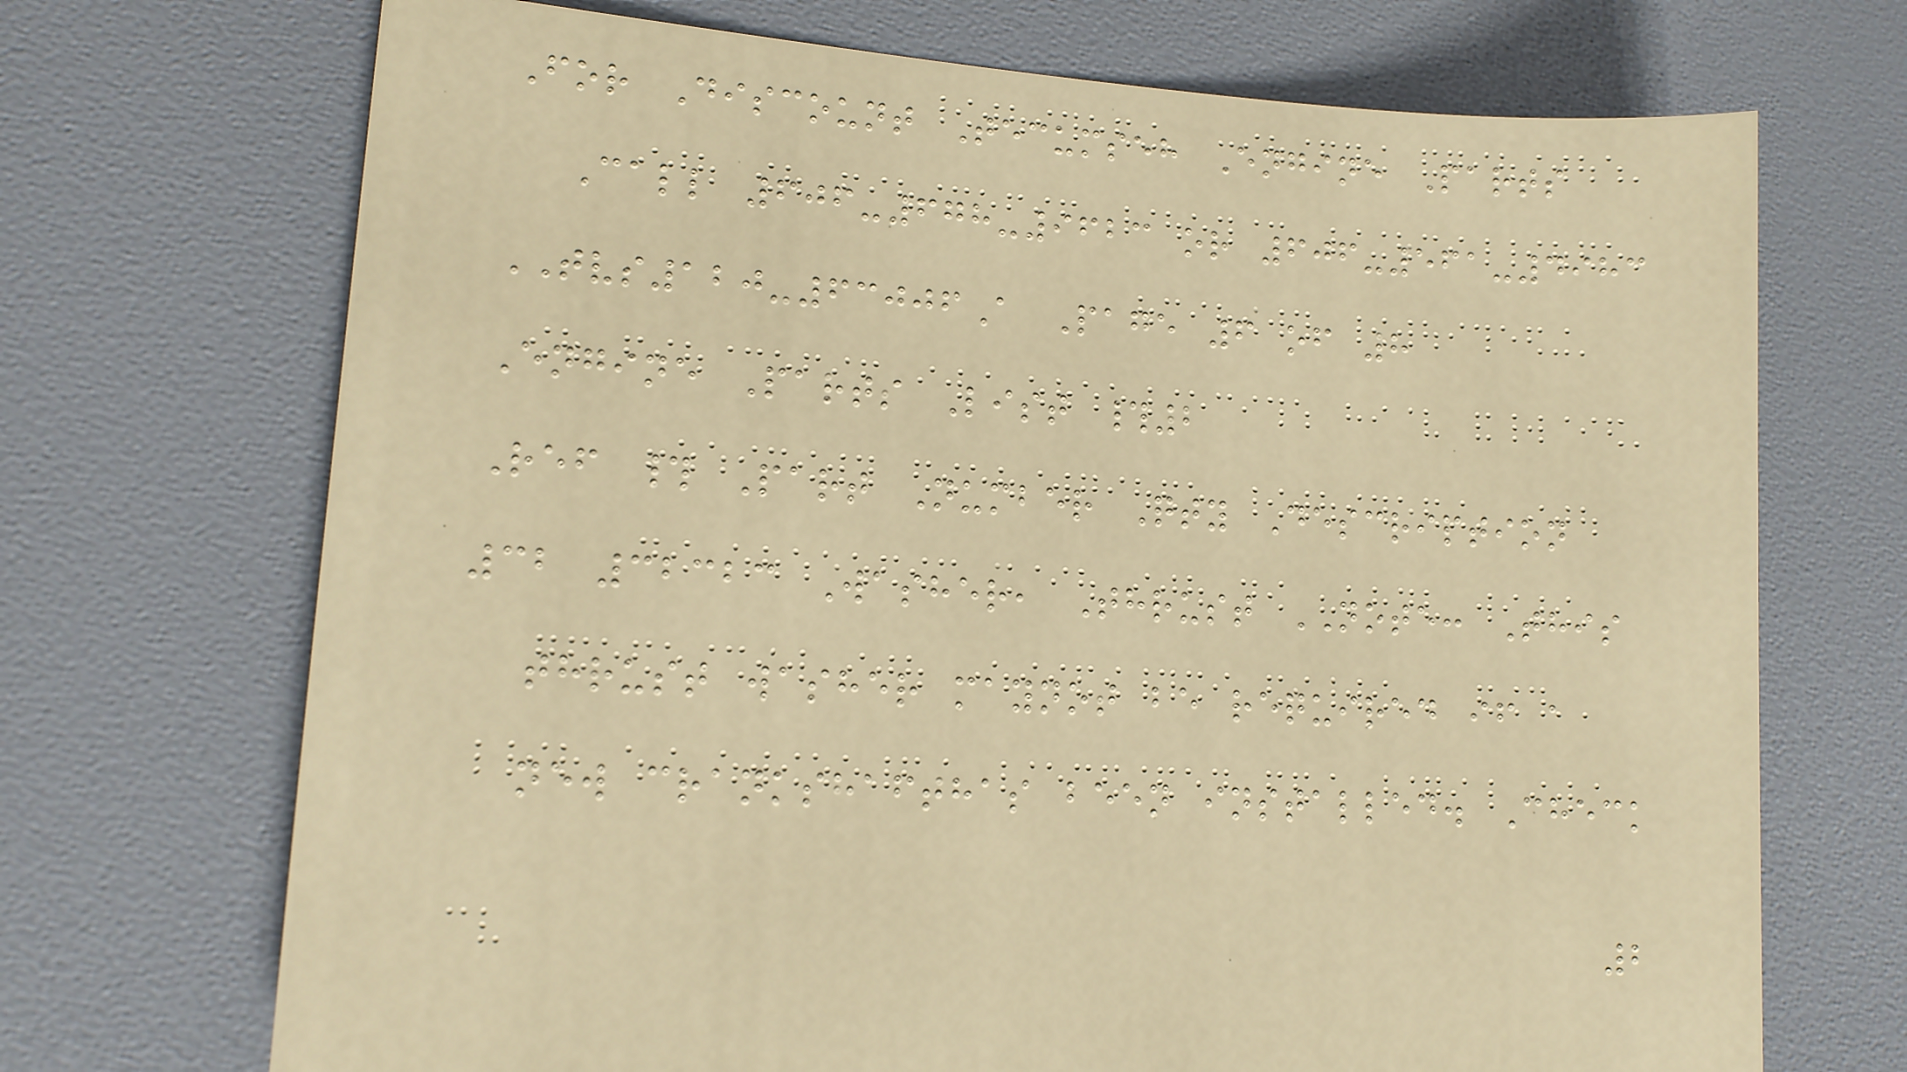For Discount Tecumseh Engine Parts
Call 606-678-9623 or 606-561-4983
TVS120-63006A Page 6 of 8
Engine Parts List #2
Ref # Part Number Qty Description
32 32323 Washer, Thrust NOTE: This
thrust washer maynot be required if a
new crankshafthas been installed. Check
2
